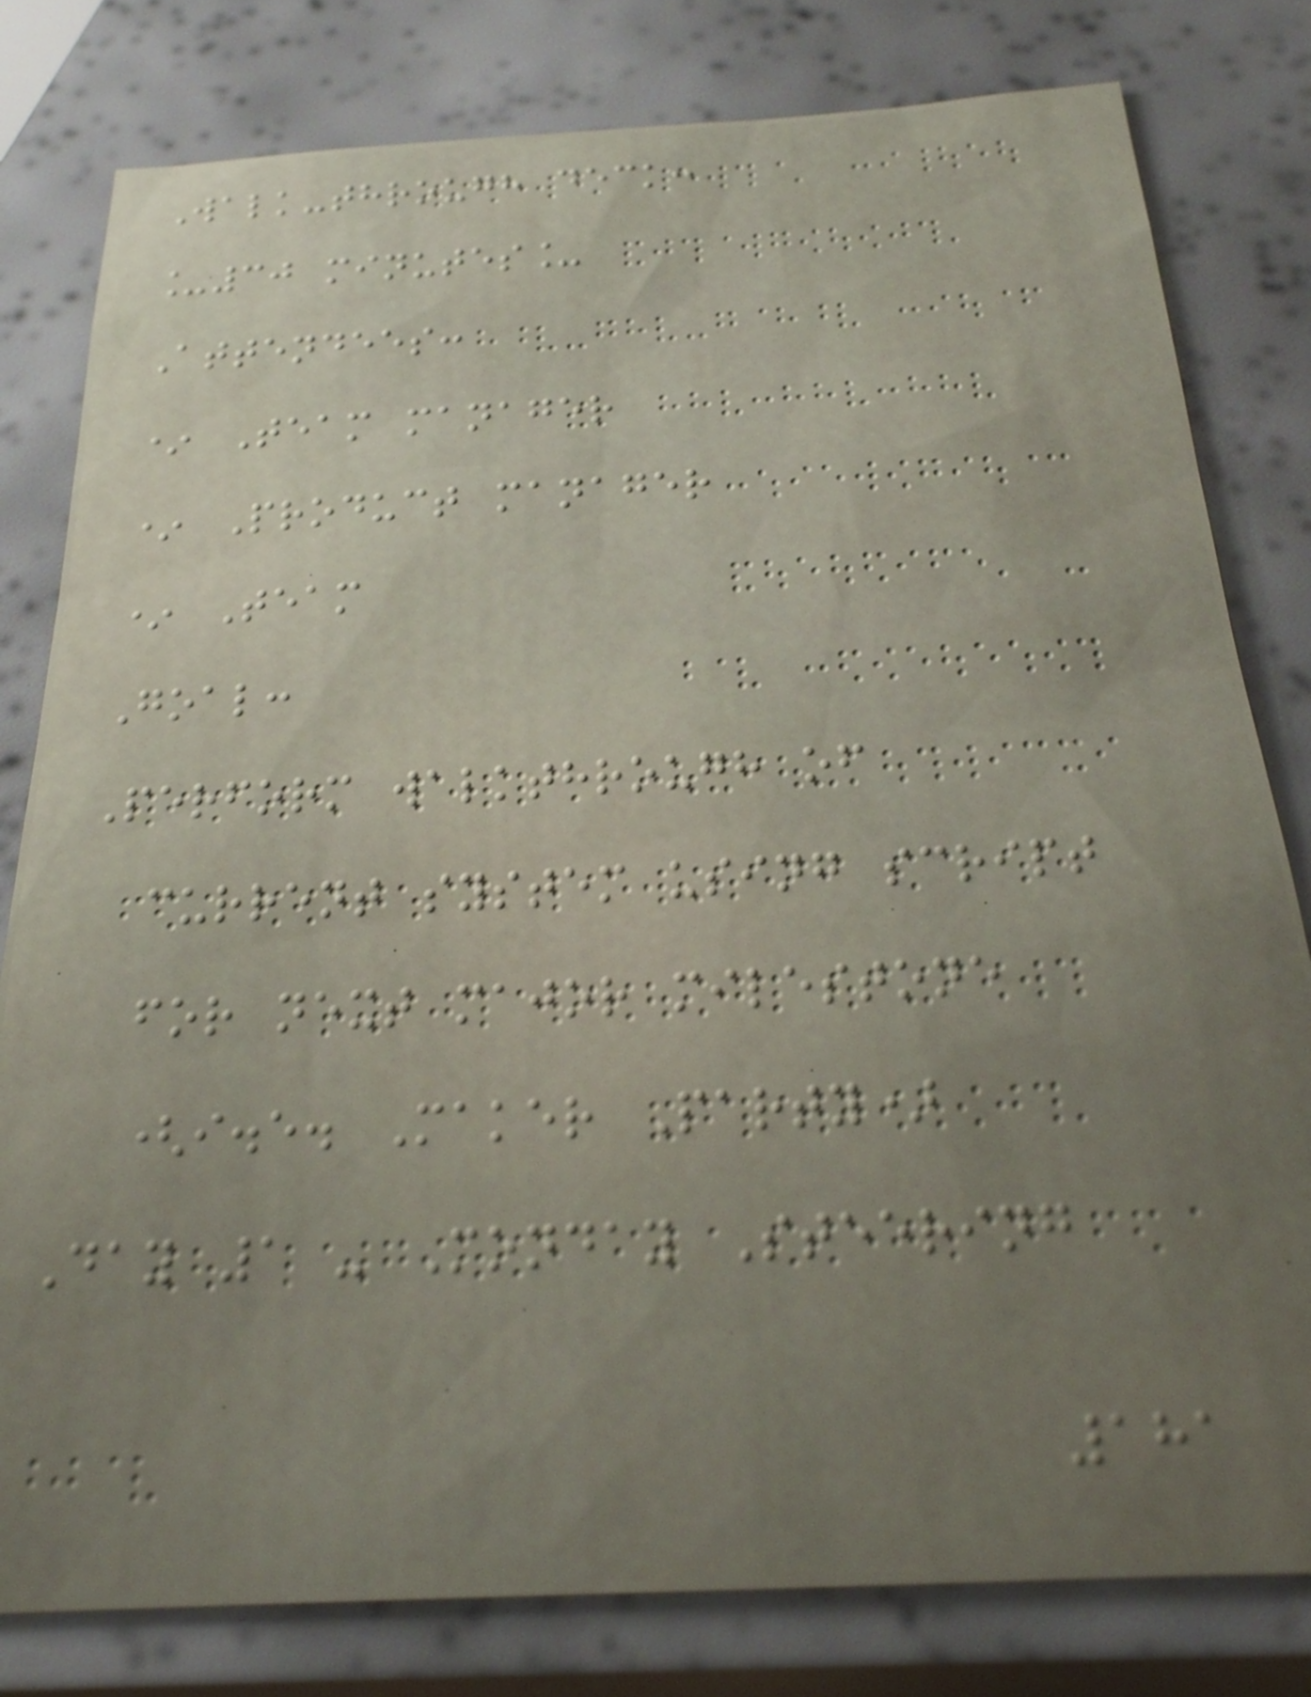Walk-through deck:
_30 minutes_
Attendees:
* Team manager
* Product manager
* Team
Goal:
Perform walkthrough of
current system using script
for next major milestone
(i.e. Maker Party)
Day 1 - Monday Steering
181
